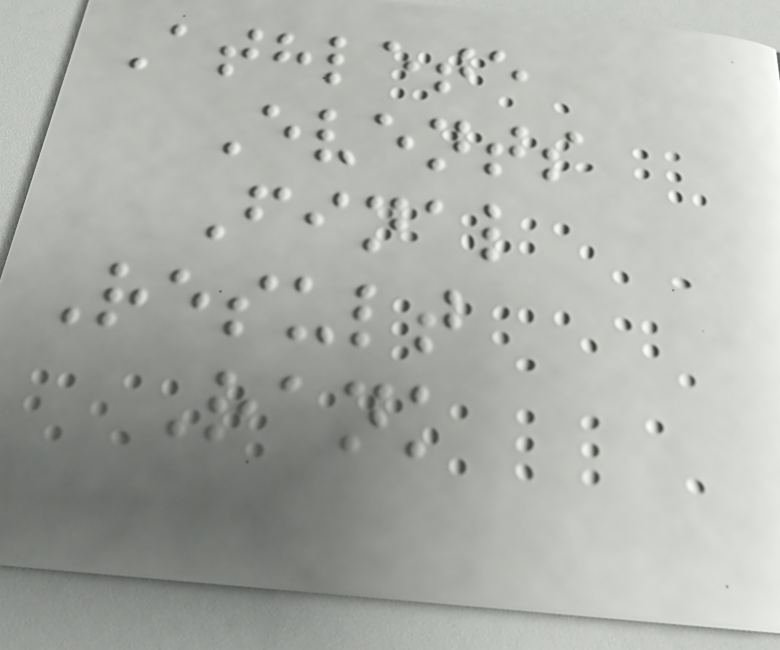Athlete
Events
Final
Result
Rank
